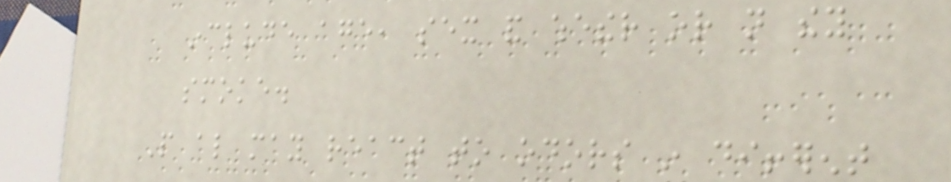include age, sex and whether or not they
smoke.
People also may react to odors in different
